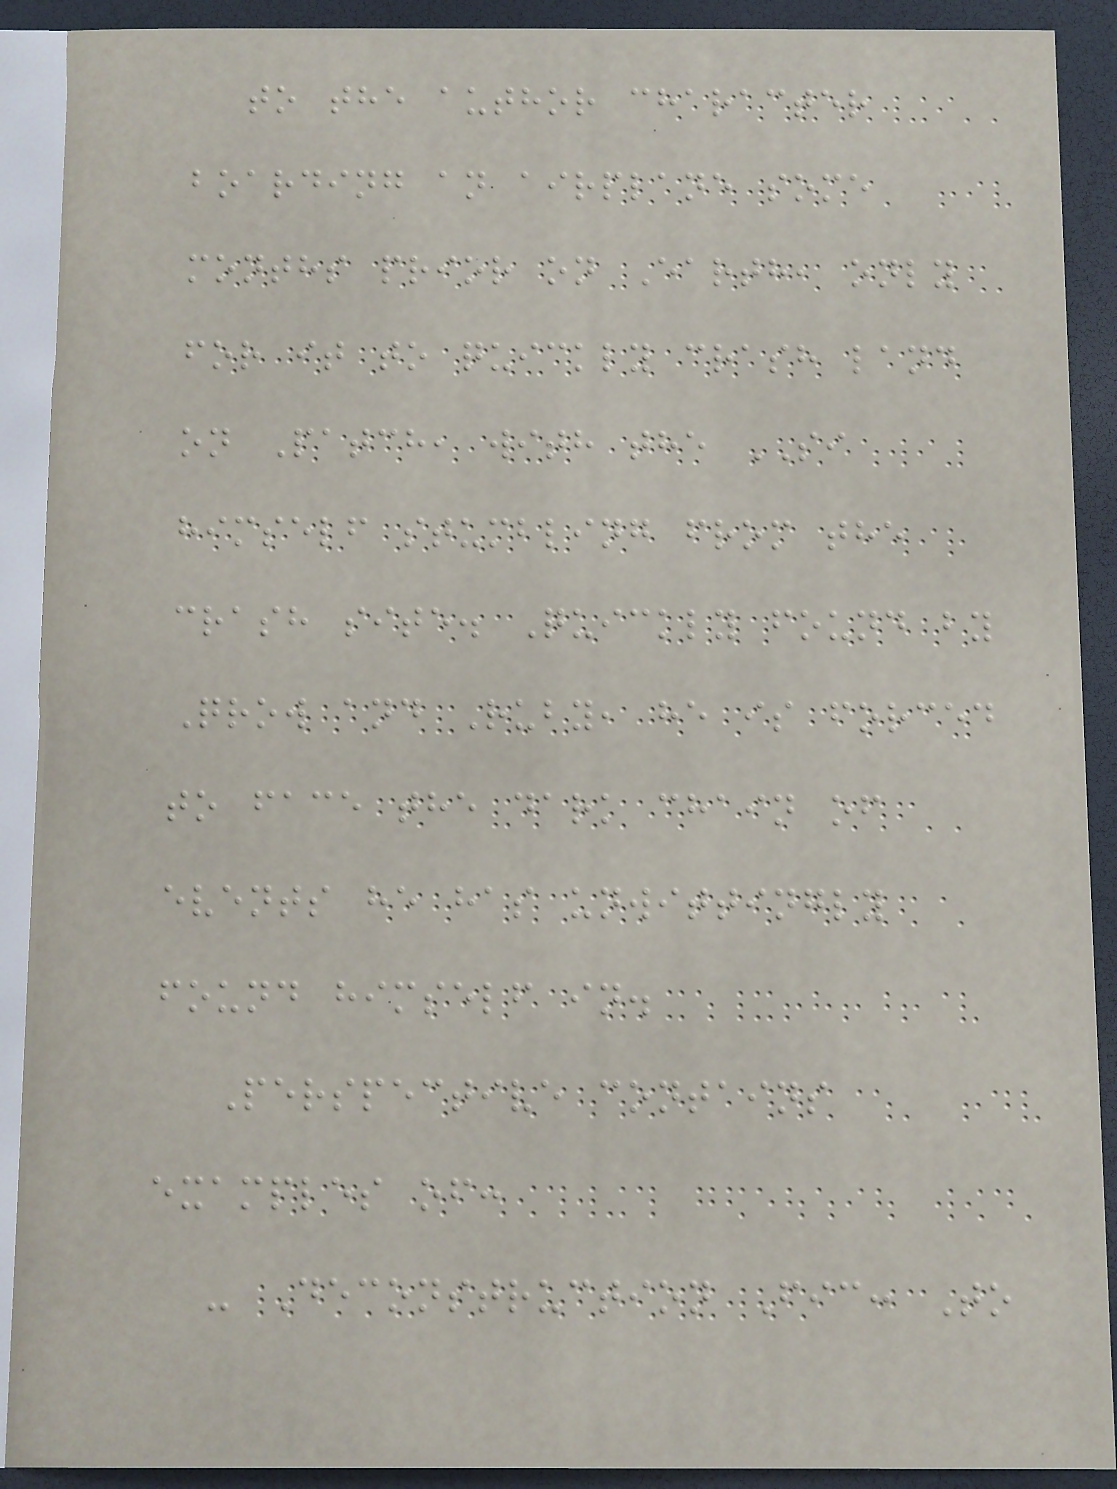to the author character
boarding an airplane some
months prior on Earth, only
for it to quickly crash land
on Patch, with the SI
himself stumbling from the
crash site. Quickly found by
Qrow and Ruby, he is forced
to face the dark chain of
events he has unwittingly
found himself in.
Perspective contains
examples of:
- Deconstruction Fic: To
